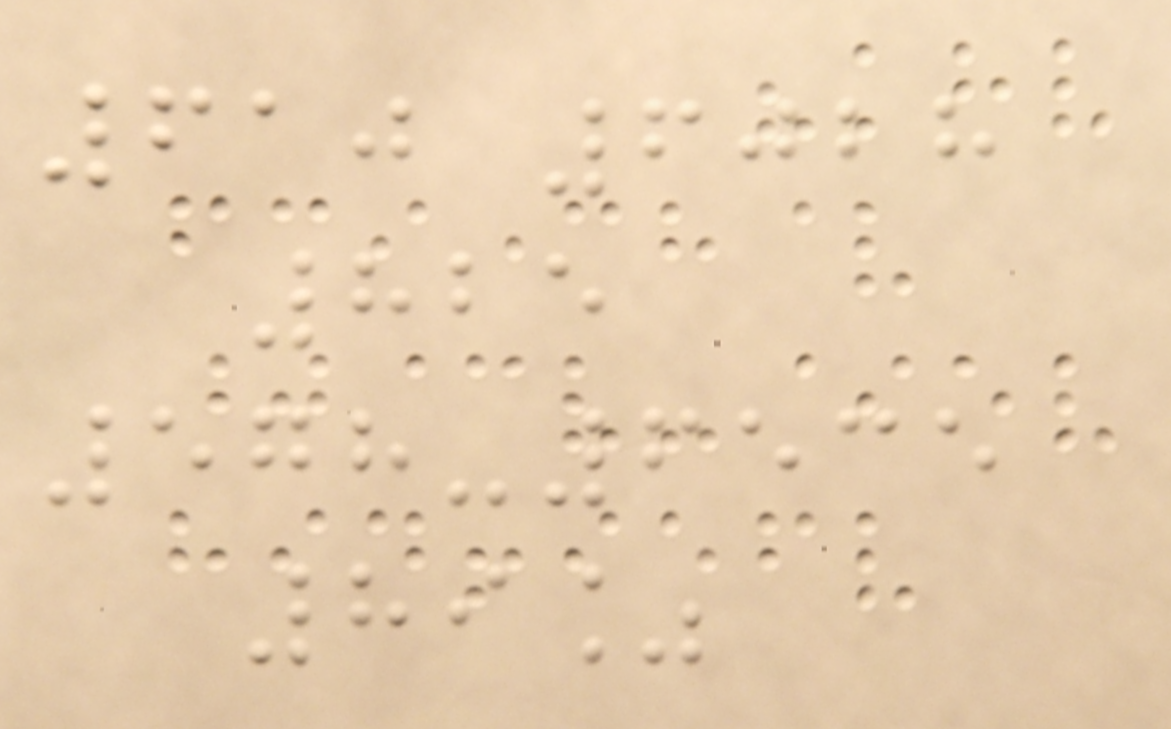610 6028
825
578-6535
89%
